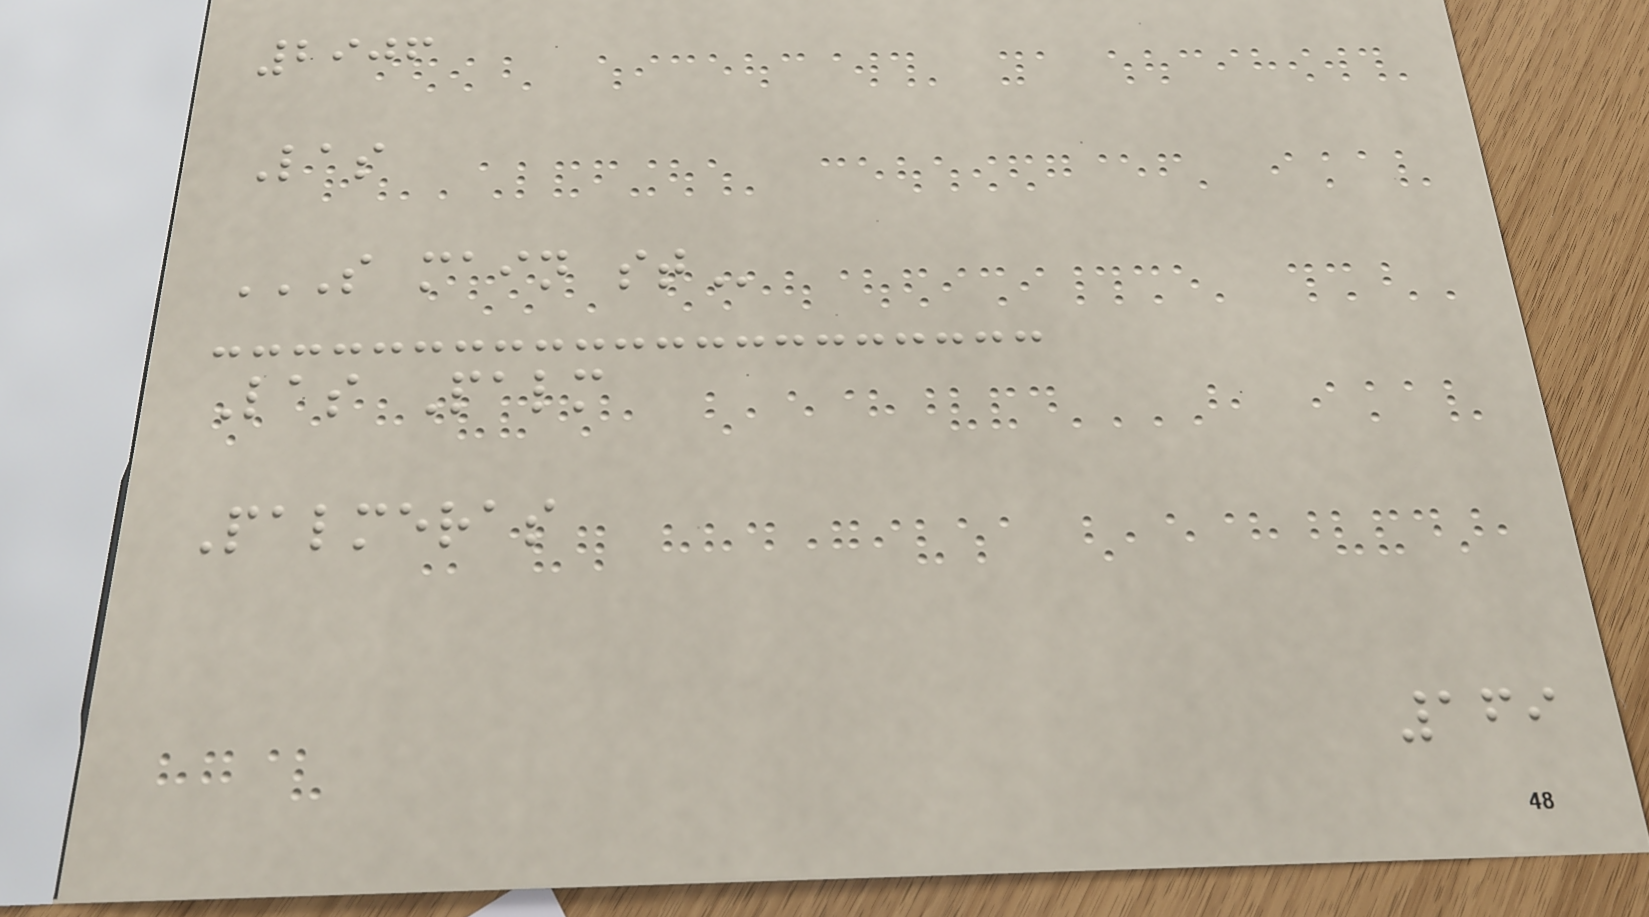2906
Las
S MAIN ST
Las Palm
Palmeras
169
